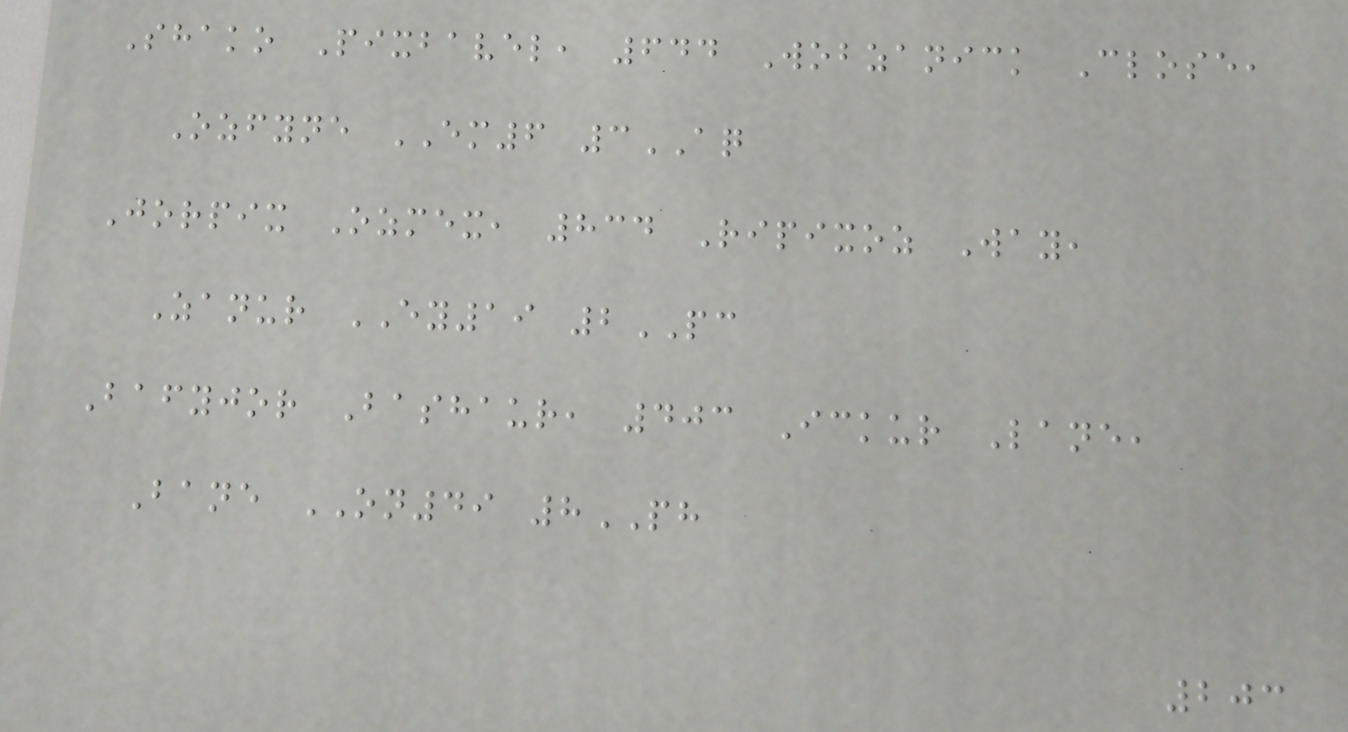Shako Pixbavel, 644 Wobzanick Close,
Ozfyne EM6 3AQ
Jorpix Ozmex, 834 Ripixoz Way,
Zanur EY19 2PC
Bafyjor Bashaur, 403 Ickur Lane,
Bane ON49 8PH
203
